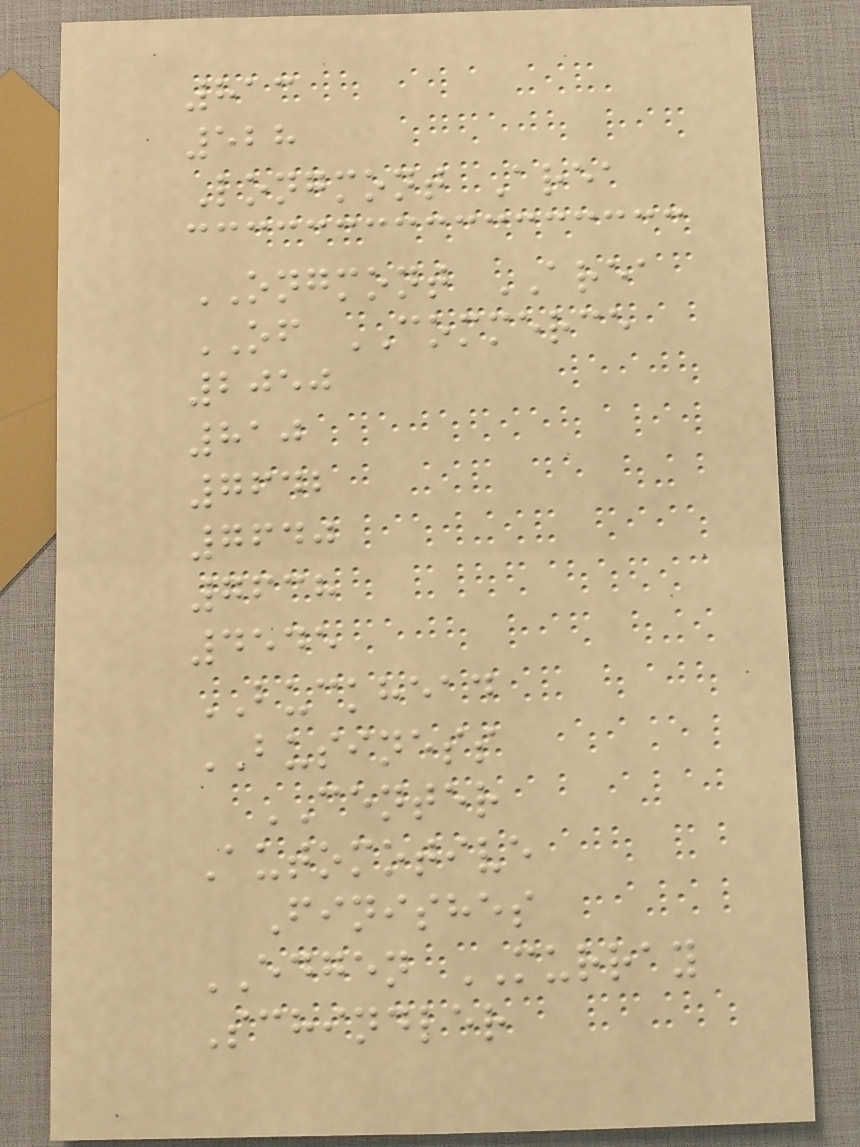813
528
Longmont Area
ONGMONT AREA
OF COMMERCE
2050
810
7642
7640
7638
4545
BUCKHEAD
BUSINESS
CENTER
Automotive
Finishes
EDGEN MURRAY
Schindler
